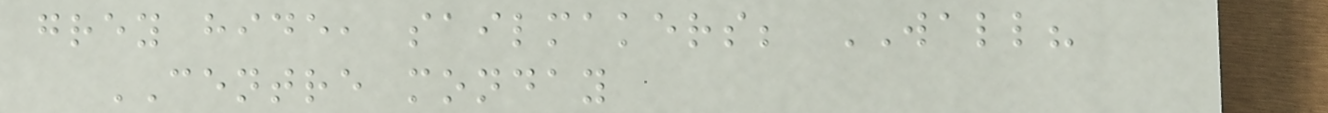grey hide, sailmakers; WALL?
CENTRE monday
